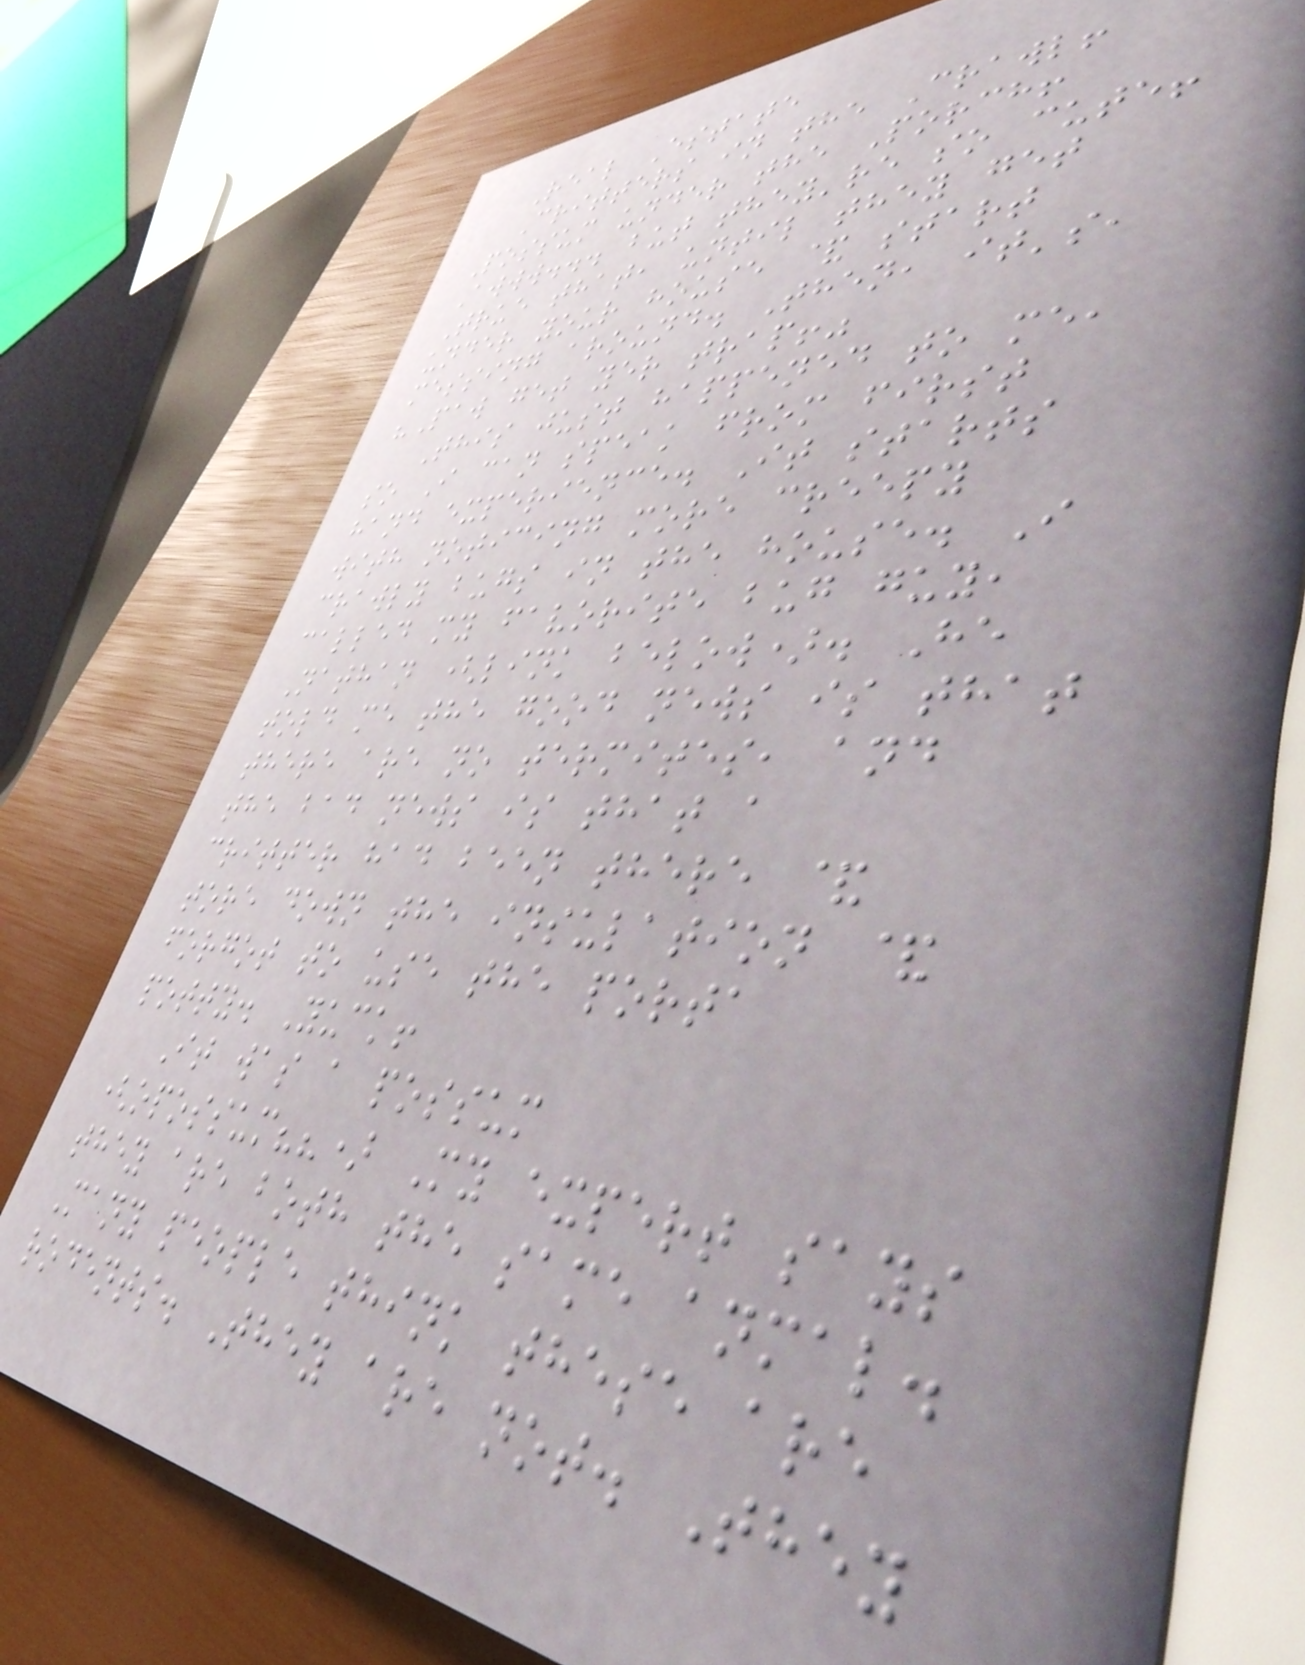Real Estate
Critters in the Crawl!
Possum under the Porch!
Awww... but they're so cute!
True that, until they get
under your house & start
messing around. Then, it's,
"Paw get yer trap!"
This just happened to me,
so I can speak from first
hand experience. It starts
with noticing more creepy
crawly bugs in the house. I
called my favorite bug guy,
Nathan (link below). He
told me the good news is that
there are no termites, and
the bad news is that a
critter had been there &
tore down the insulation &
forgot to use the porta
potty. Yuck!
It was a possum
(opossum??) My expert says
they are both the same anmal.
Many people think these are
rodents. They are not. They
